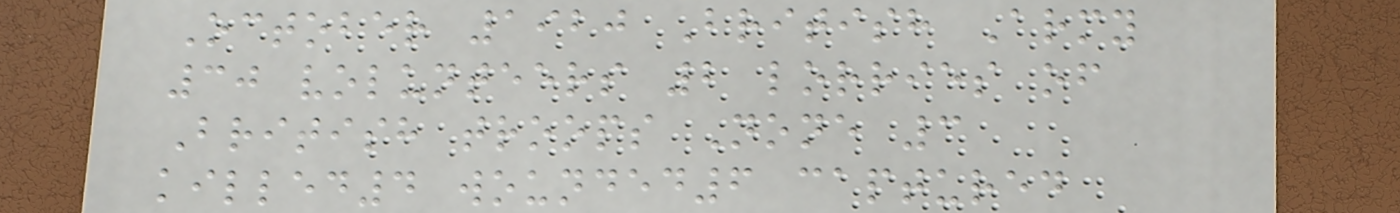October 1920 British Army
30 volunteers 2 lorries of
British troops None 3
killed4 wounded6 captured
